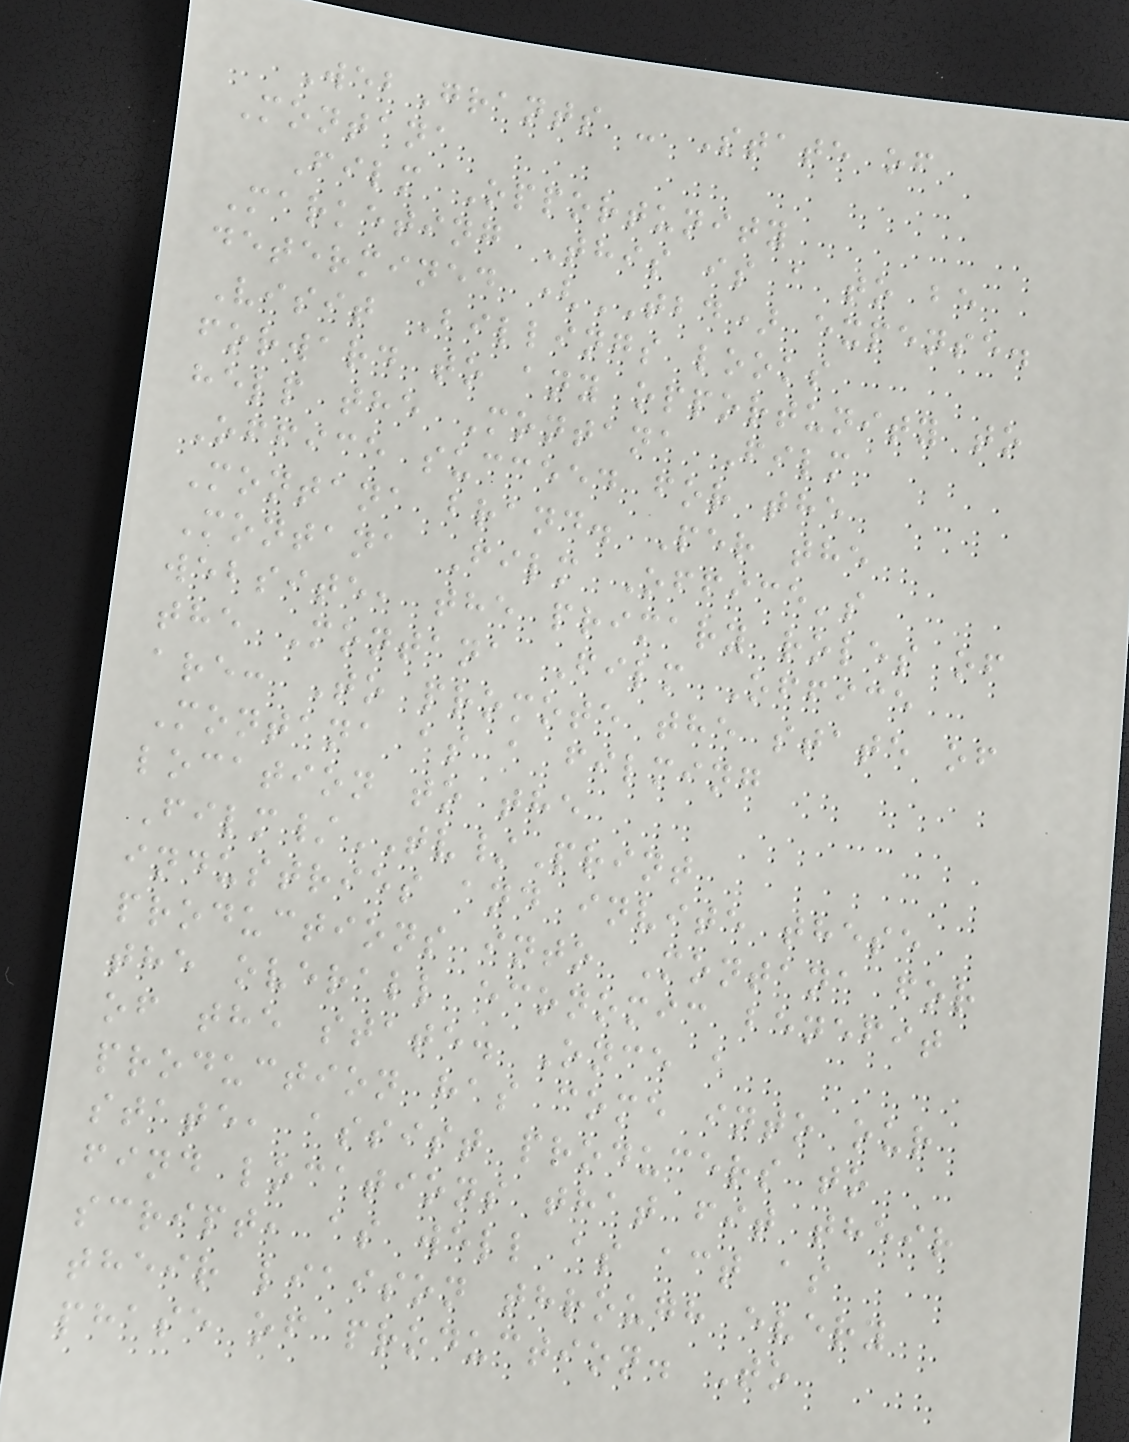WebGrants - State of
Montana
Film Opportunity
Marketing This is a to be
determined (TBD) expense.
Visit Billings looks
forward to any opportunity to
help the Montana Film
Office succeed for the
Montana brand. Per the
Montana Film Office's
website, the primary roles of
the Montana Film Office
are: To promote the state of
Montana as a filming
location to the
Film/TV/Print
industries and invite these
productions into Montana for
the overall economic benefit
of the state. Once a
production has come into our
state, assist producers to
find locations that fit their
script, as well as act as
their liaison through every
phase of production. To
